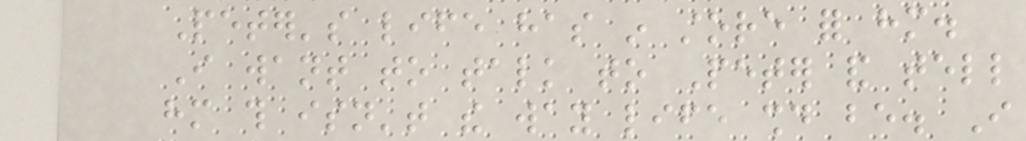Peter's life has in store for him.
I want to talk to Peter and tell
him this isn't the way life should be. I
